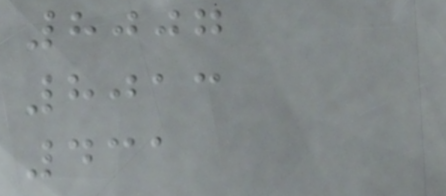8007
8013
431
